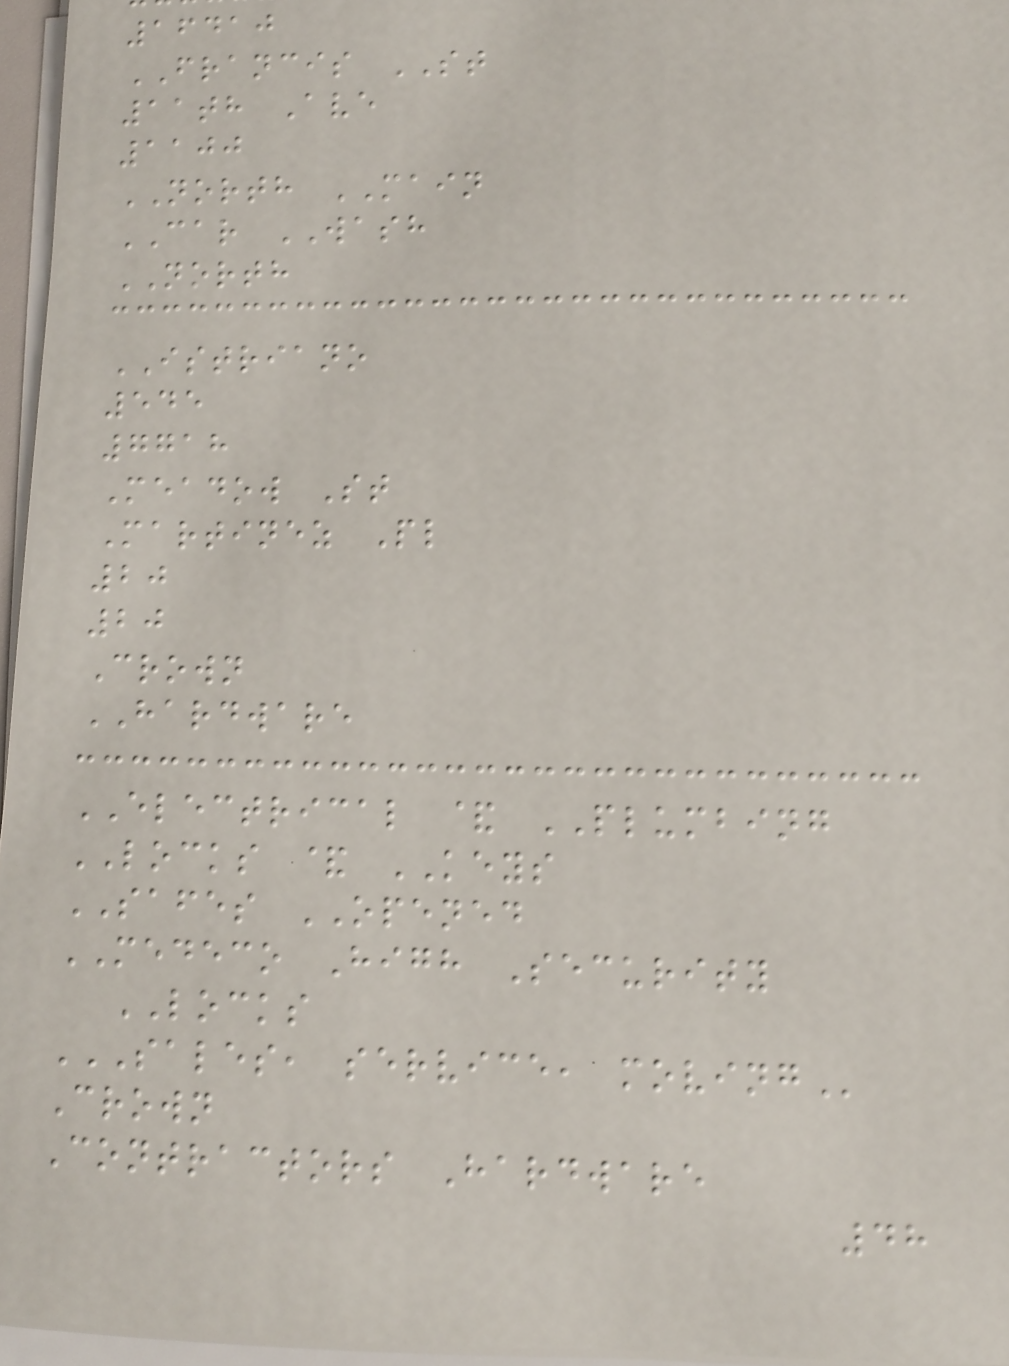16410
FRANCIS ST
11th Ave
1100
NORTH MAIN
CAR WASH
NORTH
ISTRIANO
545
7718
Meadow St
Martinez Pl
20
20
Crown
HARDWARE
ELECTRICAL & PLUMBING
LOCKS & KEYS
SAFES OPENED
MEDECO High Security
LOCKS
SALES, SERVICE, MOVING
Crown
Contractors Hardware
48
